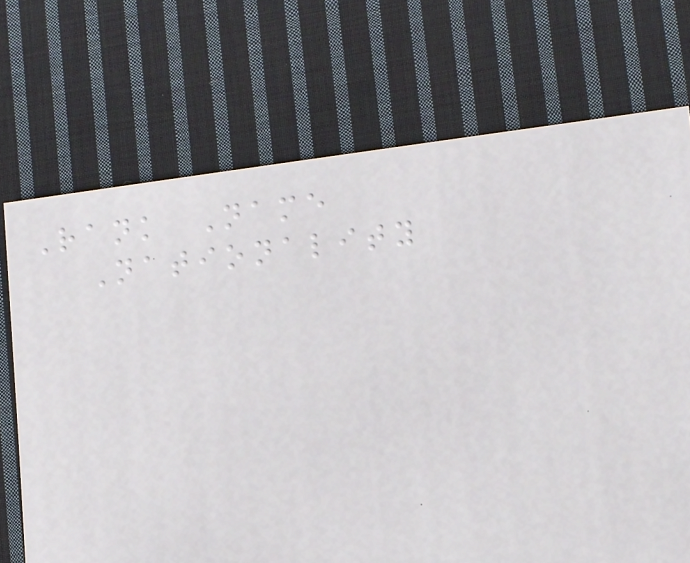Rank Name
Nationality
